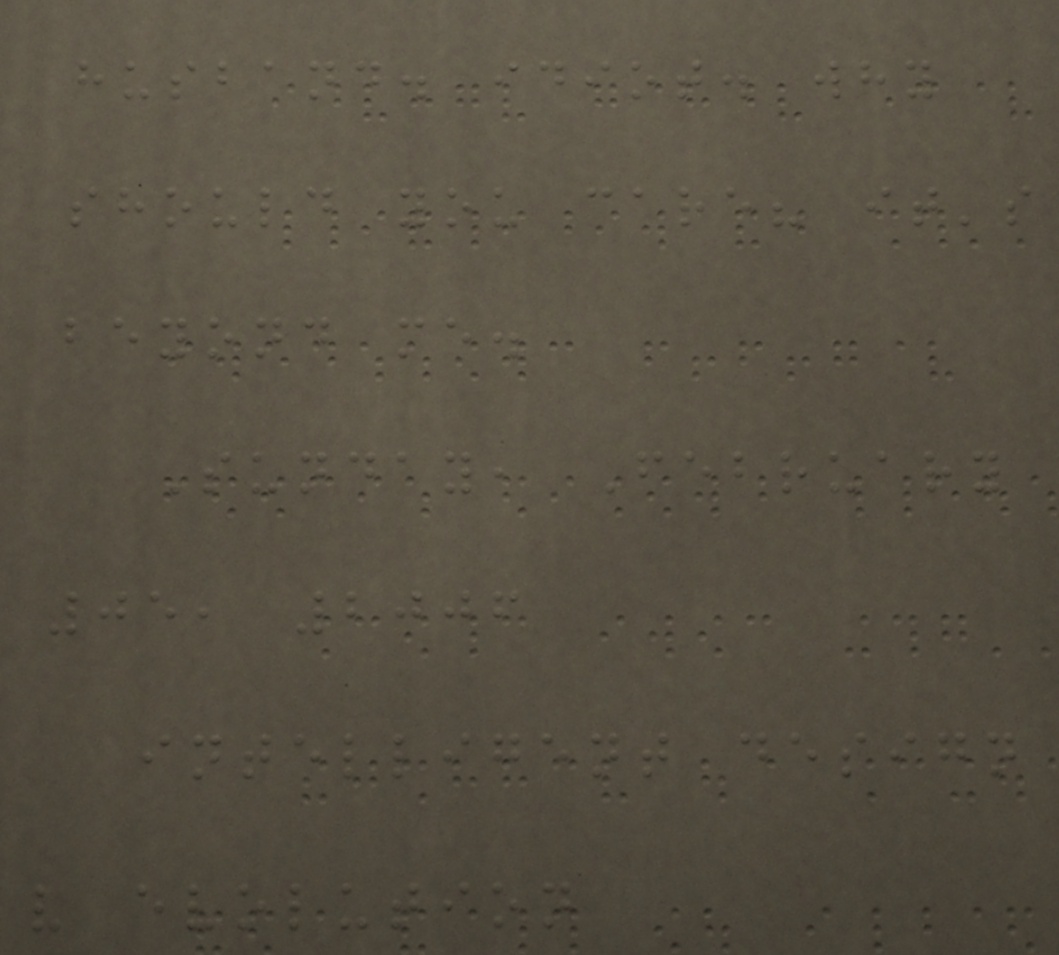husband. idiot. why
should you care? it's
beyond me.
Sunday, February
05, 2006
intelligent design
v evolution
